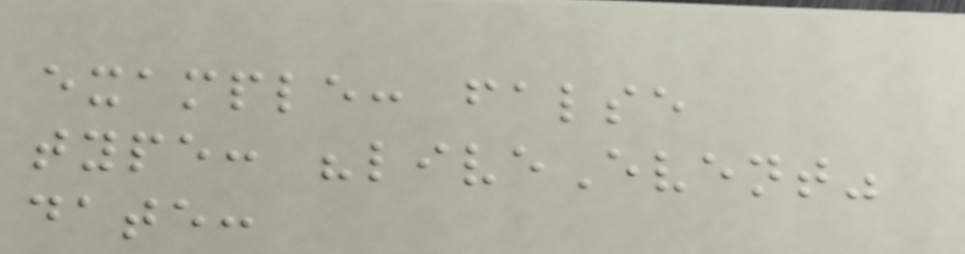example: false
type: "liveEvent"
date:
